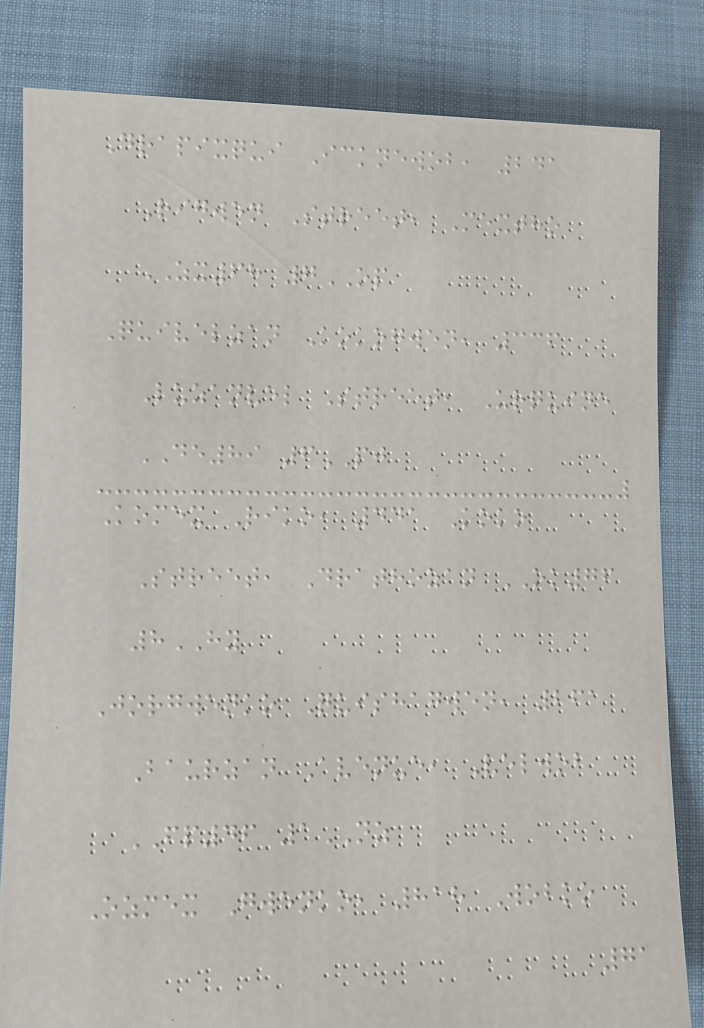Drapixqui Icknewob, 241
Rigwen Street, Mextho
ZX68 7OP
Quivelzan Kokogwen, 336
Luzanvel Street, Urquine
DE89 6PJ
Komex Riko, 441 Koko
Street, Drathozan OK76
8HY
Jorgwenko Quishagwen, 261
Baurzan Avenue, Velwob
FP46 1NZ
Ozmex Gwenko, 818 Wobko
71
